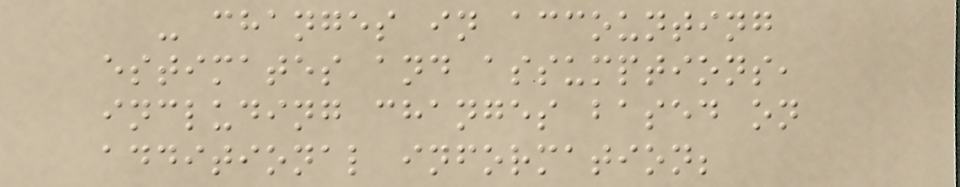- changes in accounting
estimates and assumptions,
including changes based on
additional information;
